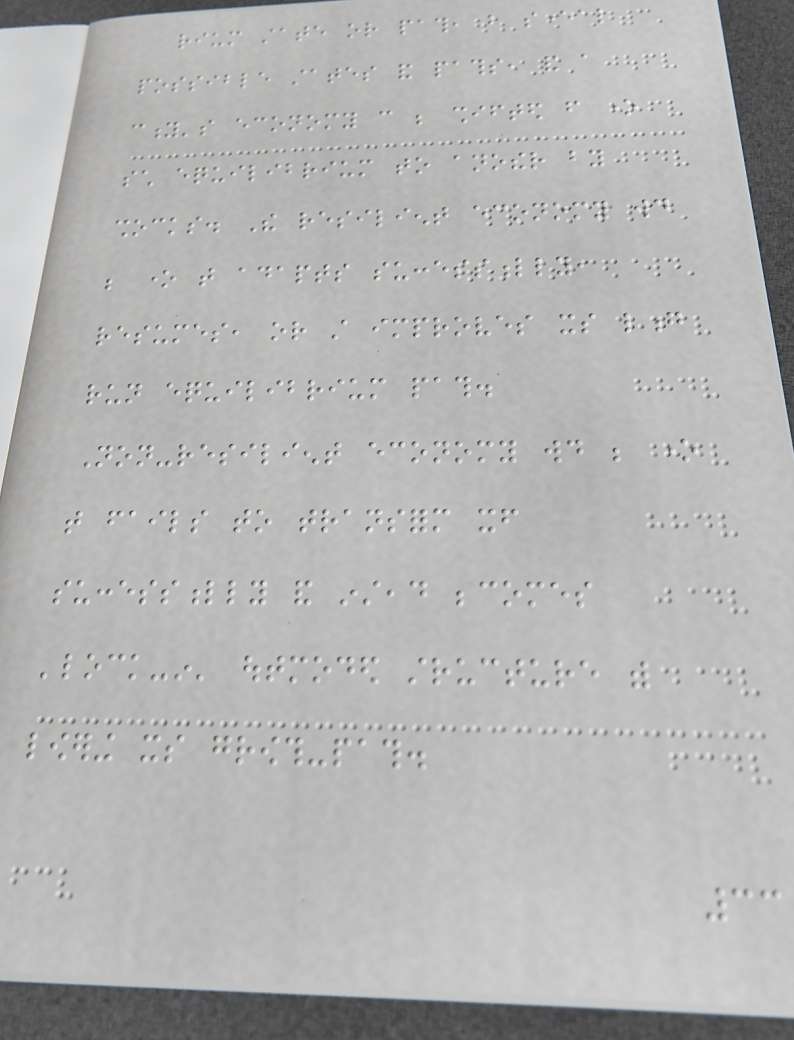rium state or path, but several
possible states and paths, and a
city's economy can be shifted from one
such equilibrium to another by
shocks. The resilient economy would
be one that adapts successfully,
resumes, or still improves its long
run equilibrium path.
Non-resilient economy would be one
that fails to transform itself
successfully and instead becomes
'lock-in' outmoded structure with
lowering its growth-path.
33
